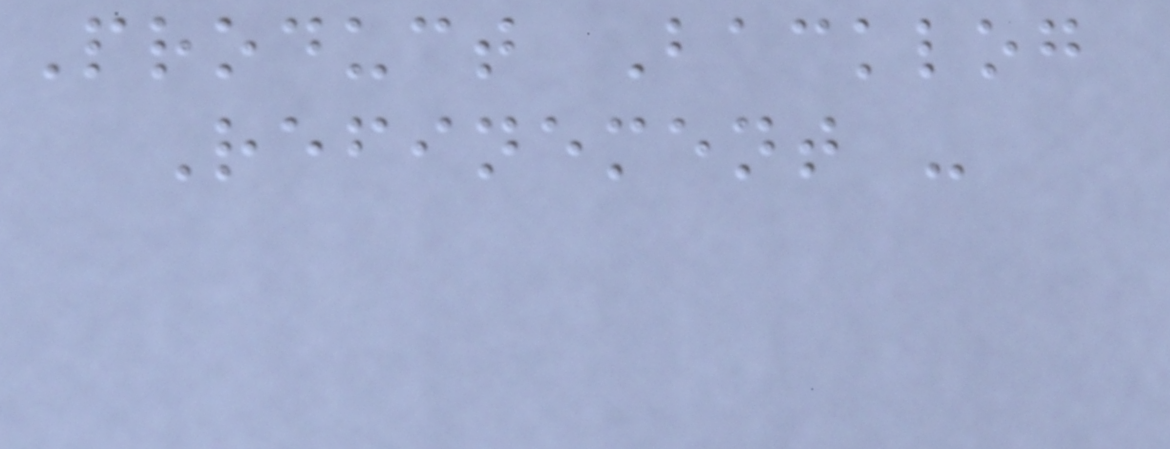Product Backlog
Refinement -
